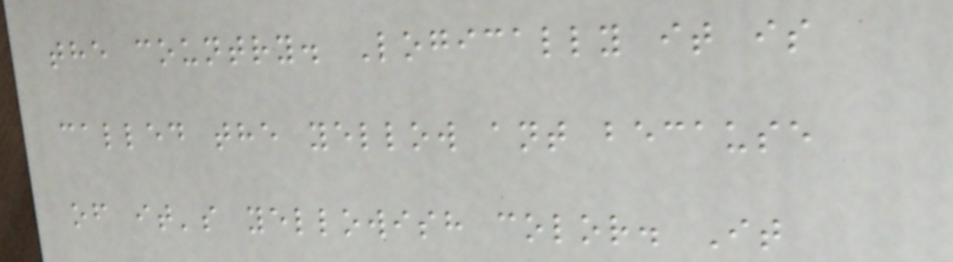the country. Logically it is
called the yellow ant because
of it's yellowish color. It
